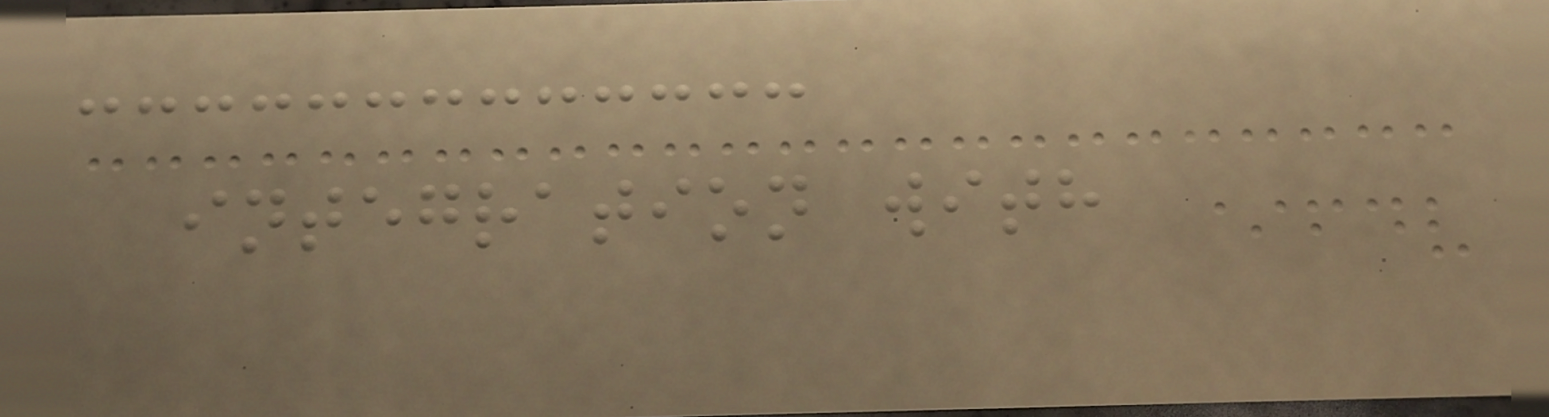integration with
